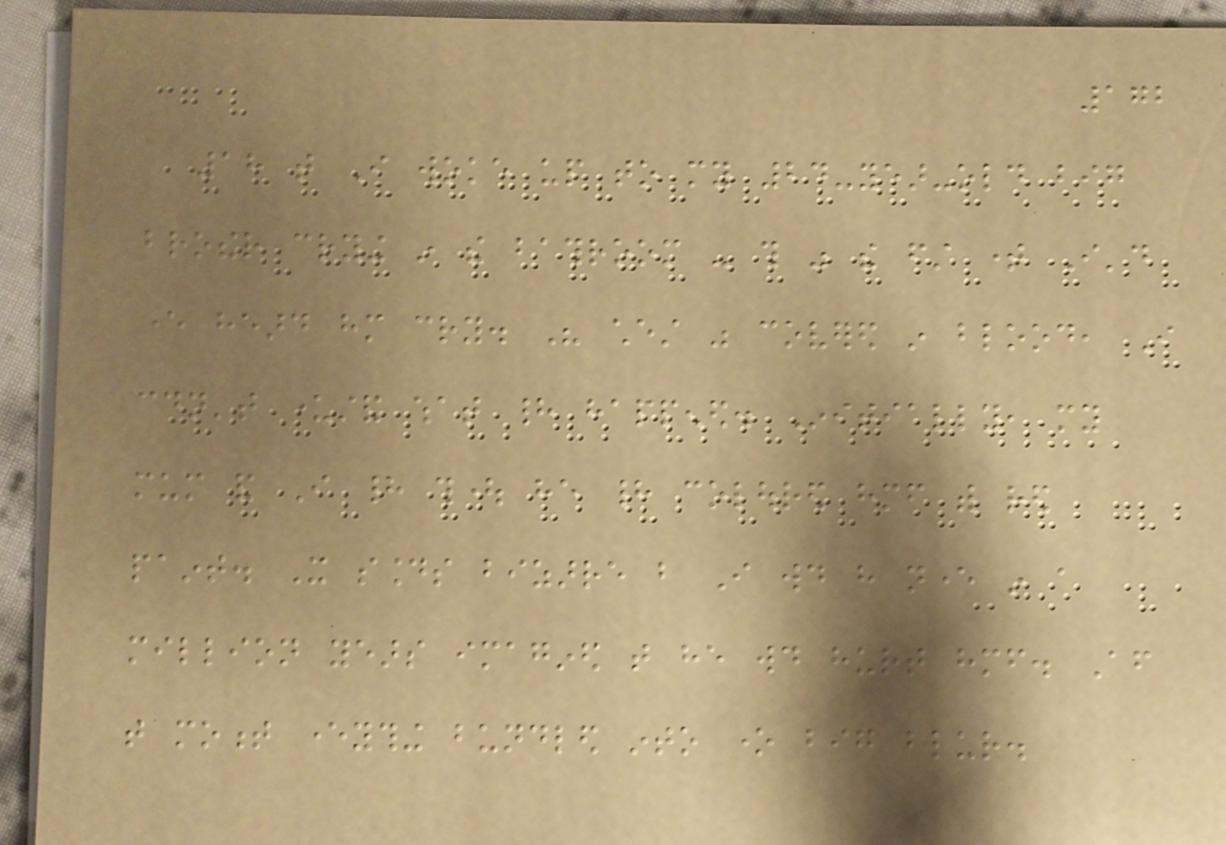172
18 that I woke up to my 24-year-old big
brother crying in the bathroom - this was the first time I'd
ever heard him cry. His chest was covered in blood, I
couldn't understand what had happened. Initially, my
mum and I had thought he had coloured himself with red
paint. It sounds bizarre but I would have never in a
million years imagined that he would hurt himself. After
that moment everything bundled into one big blur.
